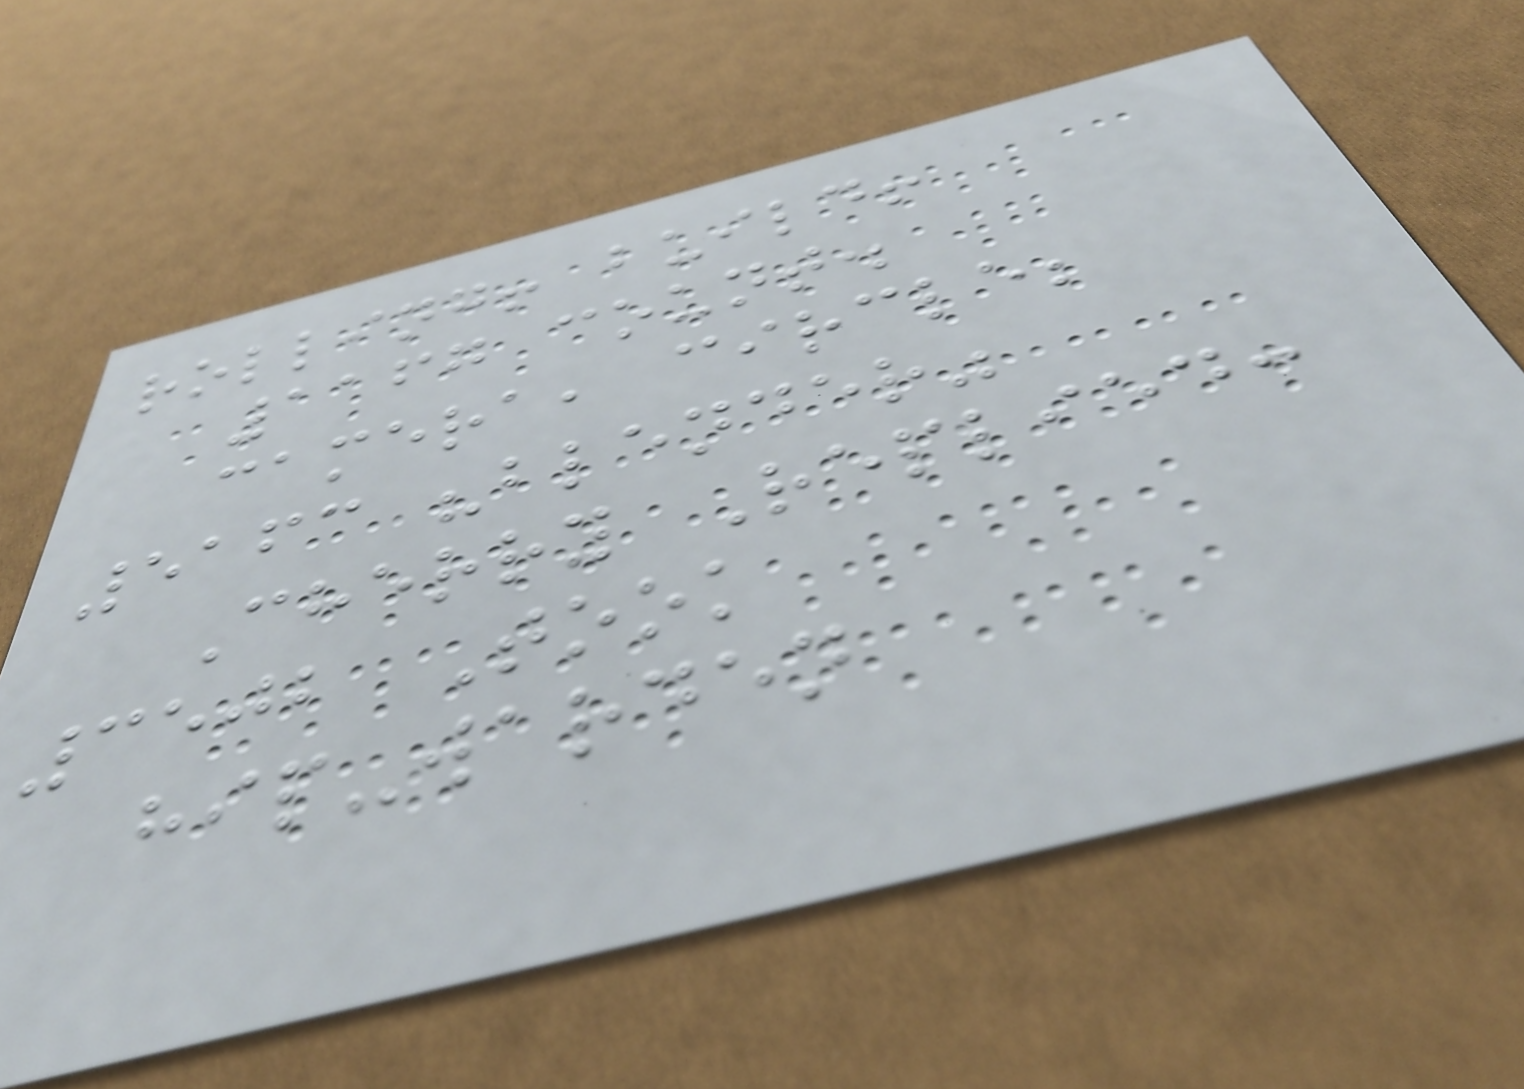rolling! build!
1167 count.
camera, circle;
5163 "blender"
Cherry Replied:
3502 Took
hip-warden
